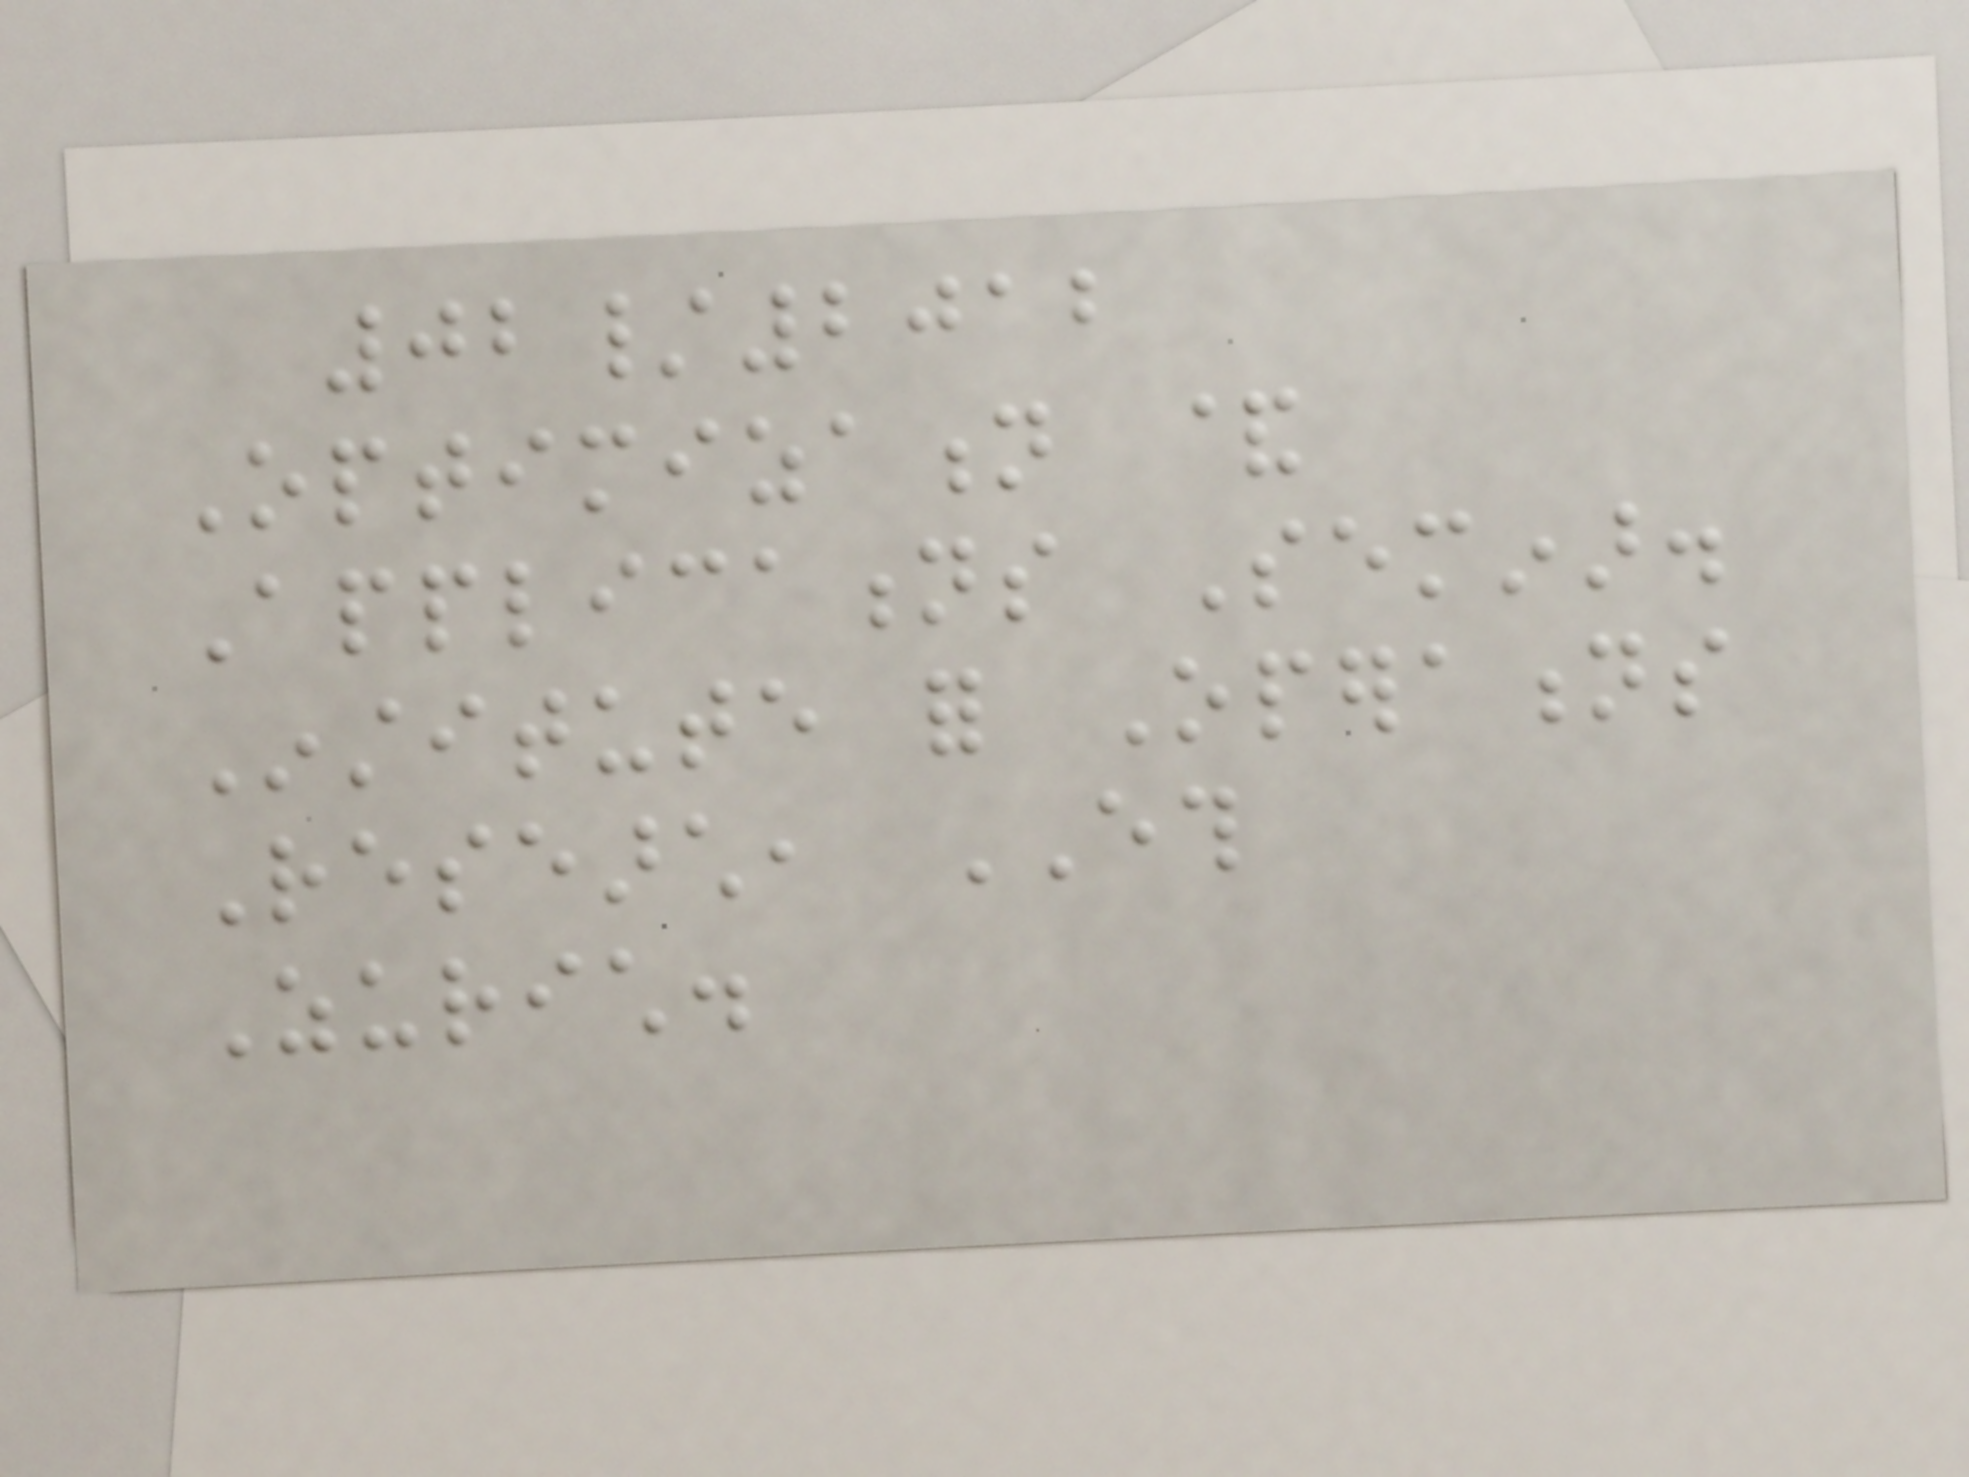02/2012
Optimization &
Applications Seminar.
Institute for Operations
Research, ETH
Zurich.
